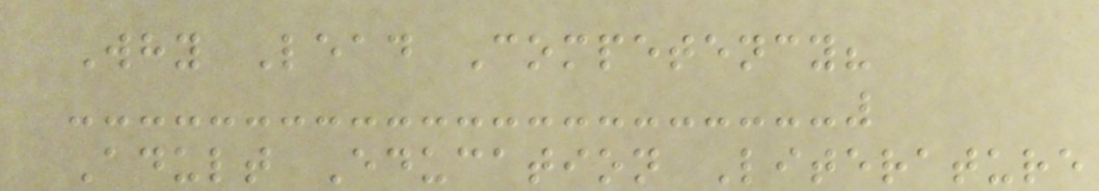Why Lead Competency?
Adult Education Literature
